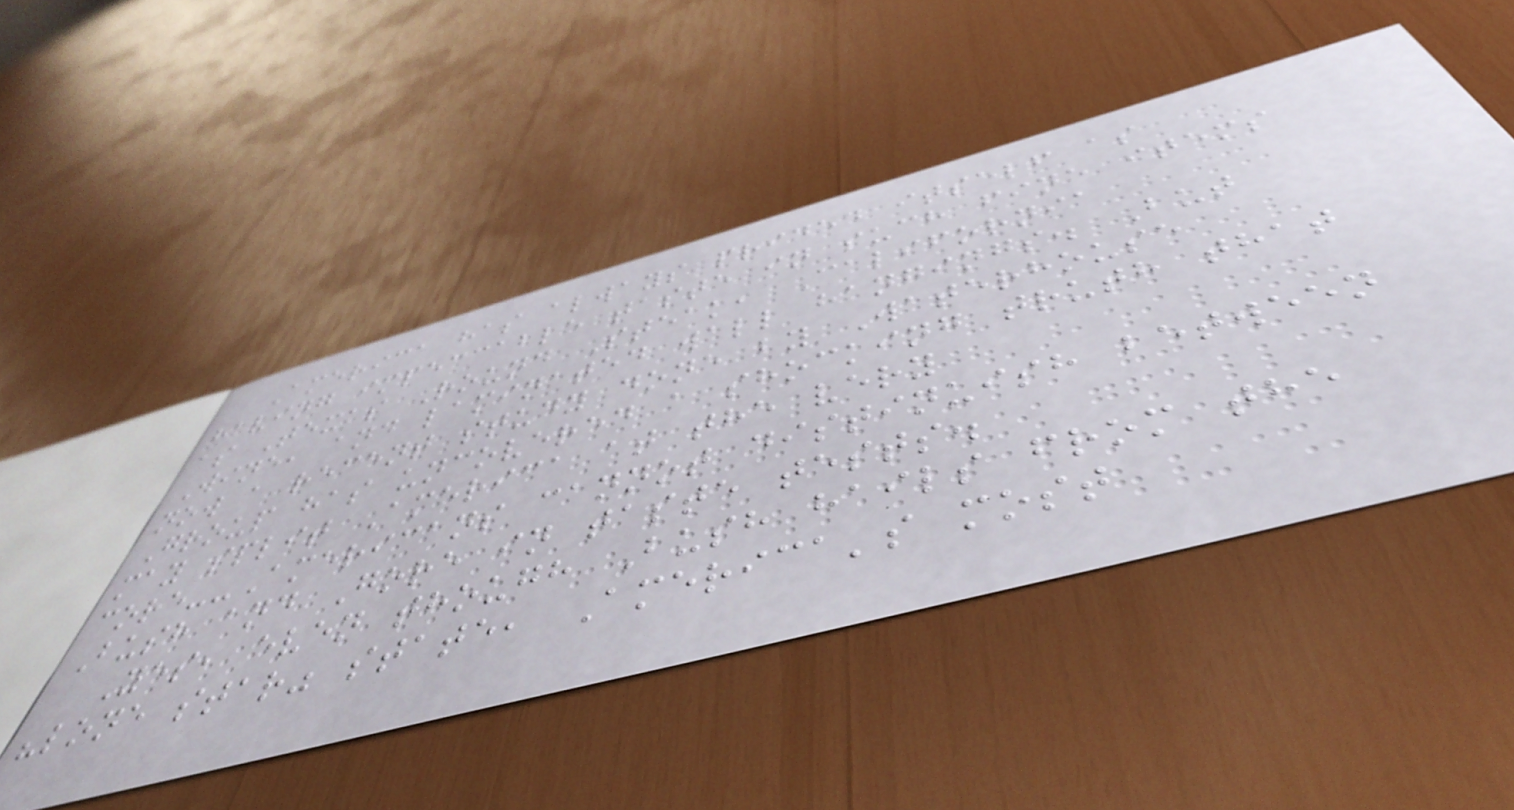America has always prided itself as
having impeccable taste in such fine items
as Texas Round Steak, California
Wine, and laminated wall hangings. But
now a recent study done by Waterhouse
Group has uncovered a shocking truth that
may split America at the very
core--Americans cannot distinuish between
Bush and Gore in taste tests.
Yes, even though Bush hails from the
"lone star" state, America's most
